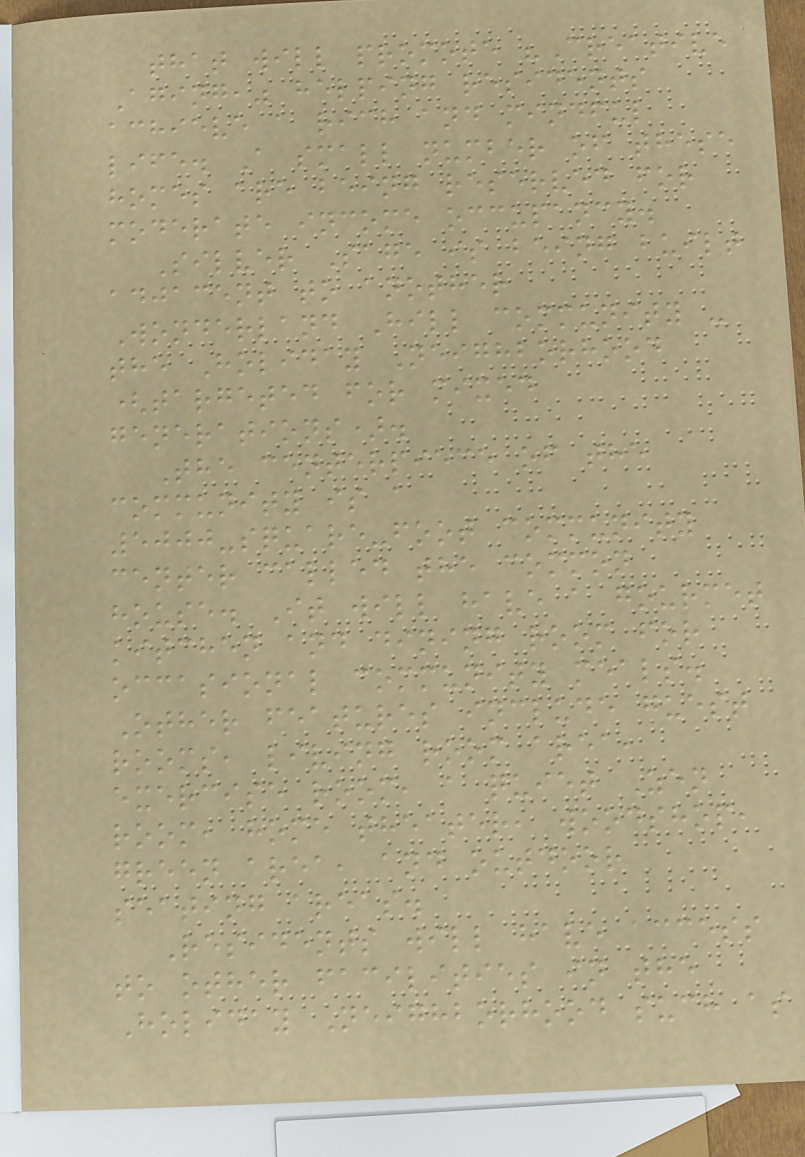that will promote "Creative
Aging," helping residents
achieve a rich and mindful
life. A small number of these
homes are being reserved for
moderate income occupancy.
Silver Sage is being built
adjacent to another
Wonderland Hill community -
the Holiday Neighborhood
(targeted for mixed
generations).
The centerpiece of the
community is a
5000-square-foot community
center called the common
house. It will have a gourmet
kitchen and dining room for
occasional community meals.
Other features include guest
rooms, living room area,
exercise room, a quiet Zen
room, home theater, woodshop,
green area, and outdoor
seating areas.
Residents will have access
to other facilities in the
Holiday Neighborhood such as
